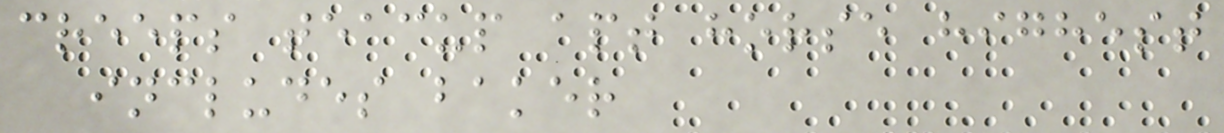creeps teacup apt horse highest
includes baker
